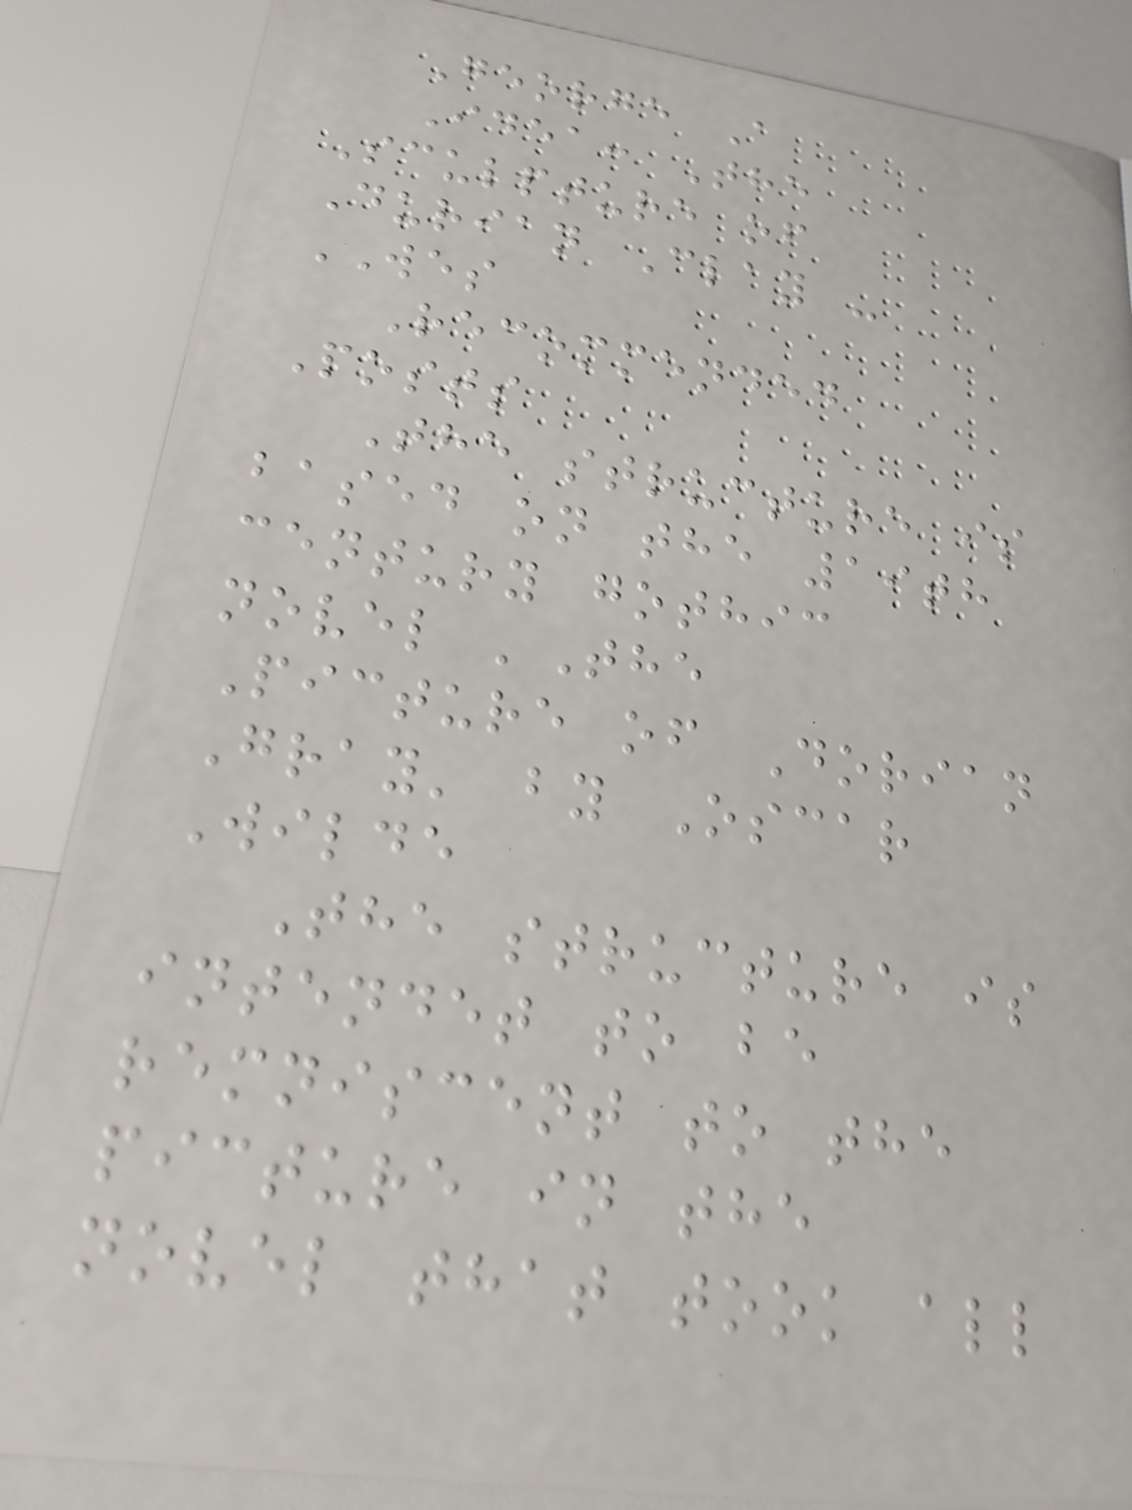George A
Idea: The
Sculpture of
Durian Clay -
WES
Recommended
Posts
The structure is
based on the 19th
century gothic
novel 'The
Picture of Dorian
Gray' by Oscar
Wilde
The structure is
intendet to be
remniscent to the
picture in the
novel that took all
